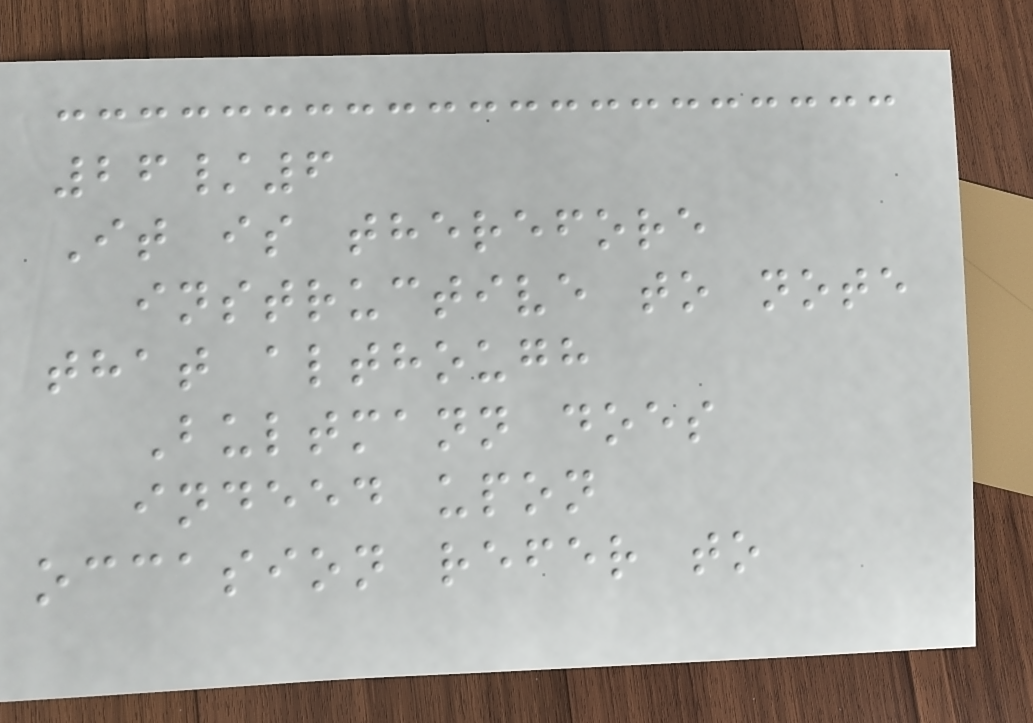26/6
It is therefore
instructive to note
that although
Bultmann does
indeed upon
occasion refer to
